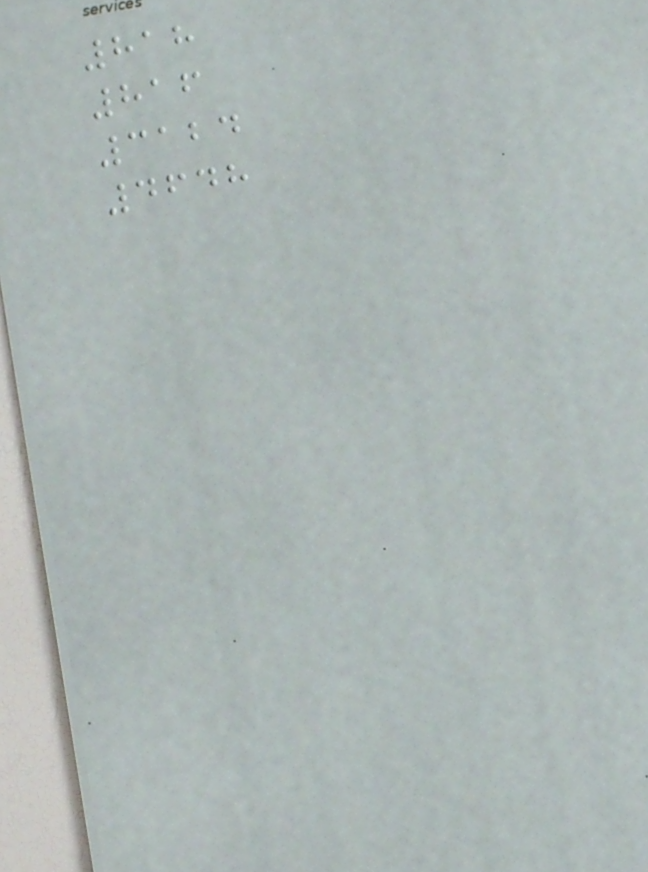818
816
3124
4648
